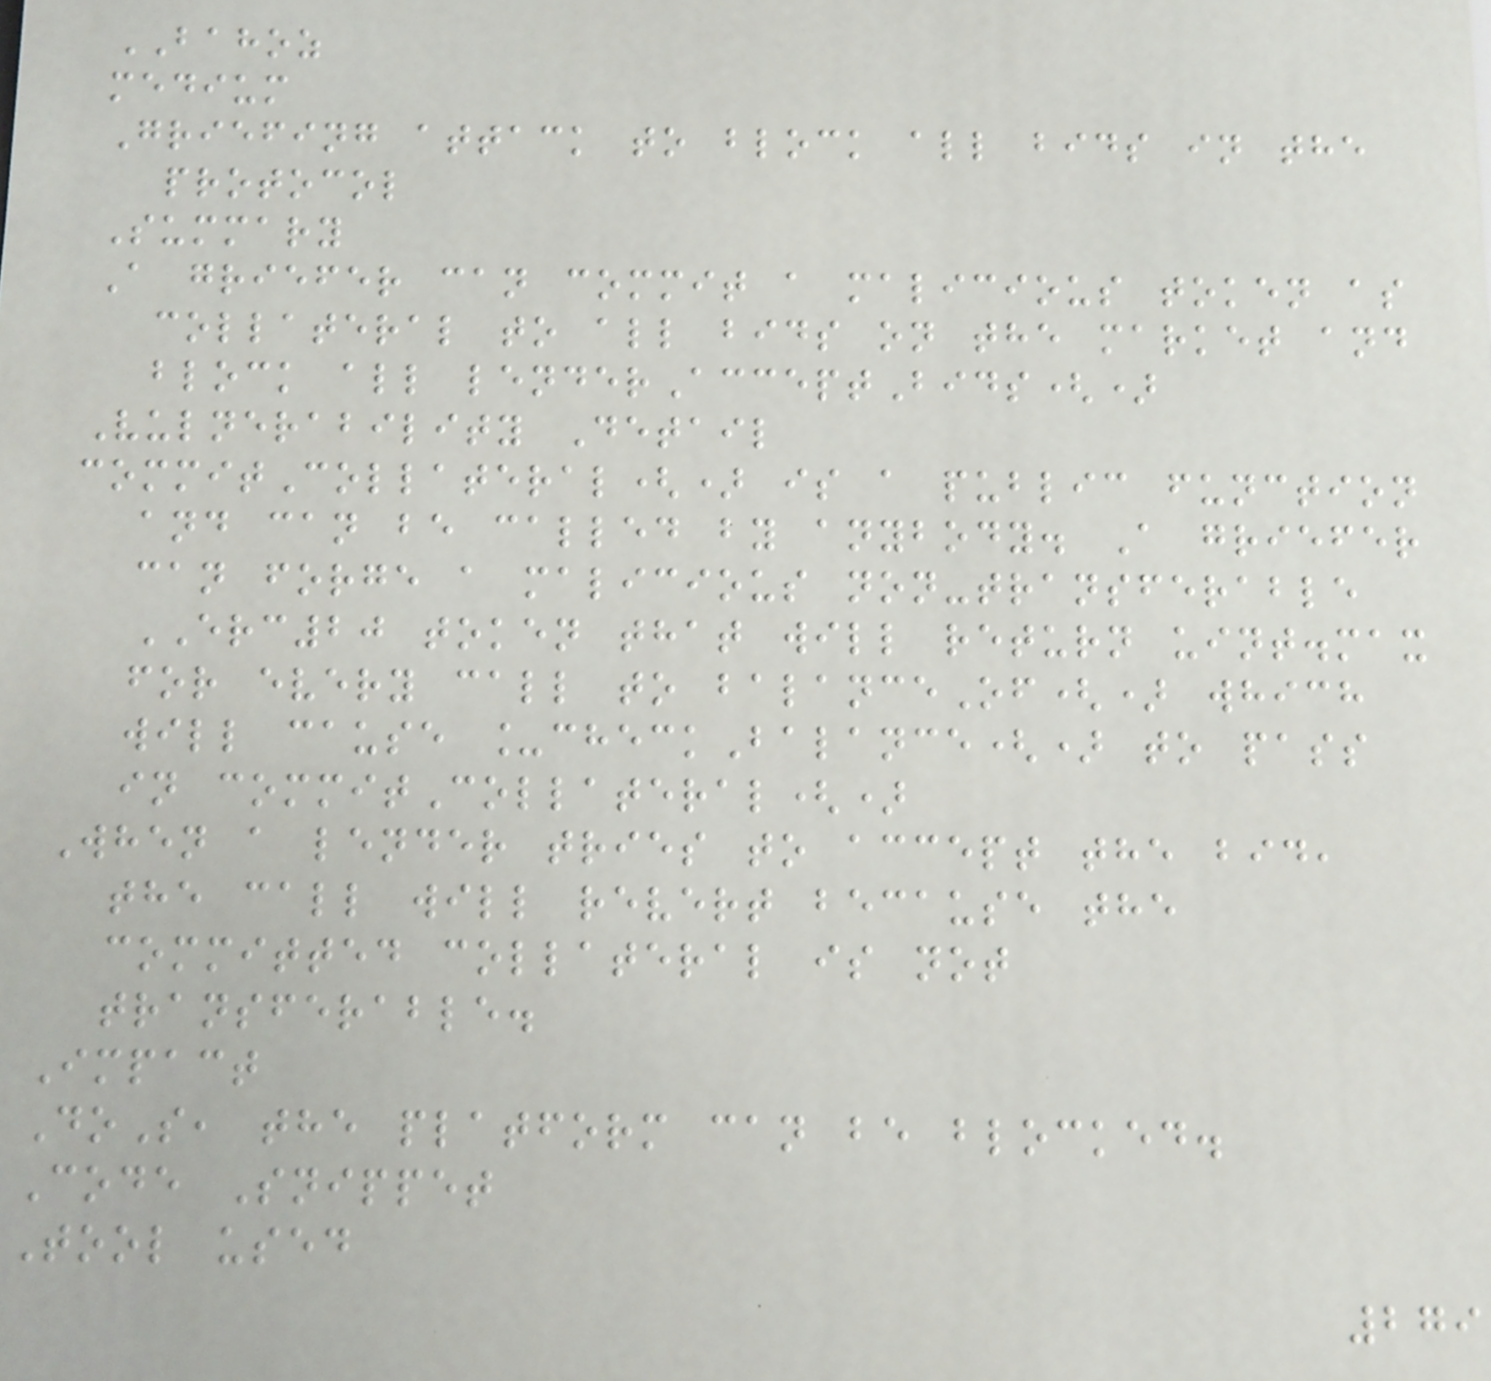BAHOZ
medium
Griefing attack to block all bids in the
protocol
Summary
A griefer can commit a malicious token as
collateral to all bids on the market and
block all lenderAcceptBids()
Vulnerability Detail
commitCollateral() is a public function
and can be called by anybody. A griefer
can forge a malicious non-transferable
ERC20 token that will return uint.max
for every call to balanceOf() which
will cause _checkBalance() to pass
in commitCollateral()
When a lender tries to accept the bid,
the call will revert because the
committed collateral is not
transferable.
Impact
DoS, the platform can be blocked.
Code Snippet
Tool used
279
